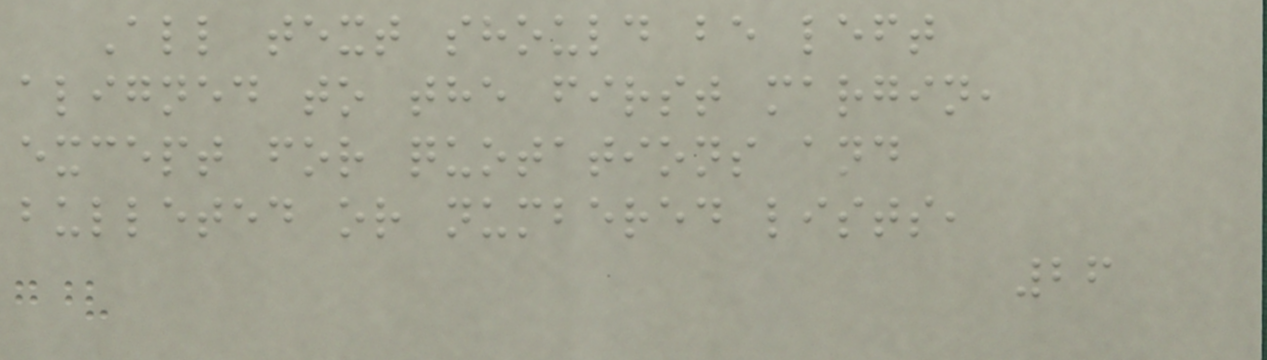All text should be left
aligned to the first margin,
except for quotations and
bulleted or numbered lists,
26
